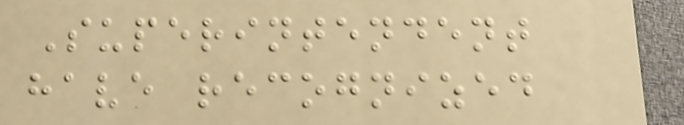Superintendent
have recognized
